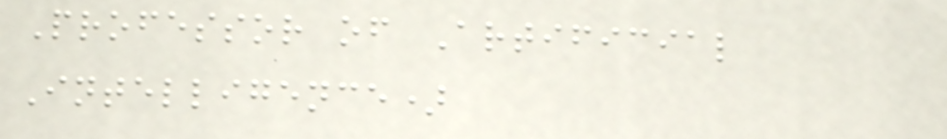Professor of Artificial
Intelligence)
